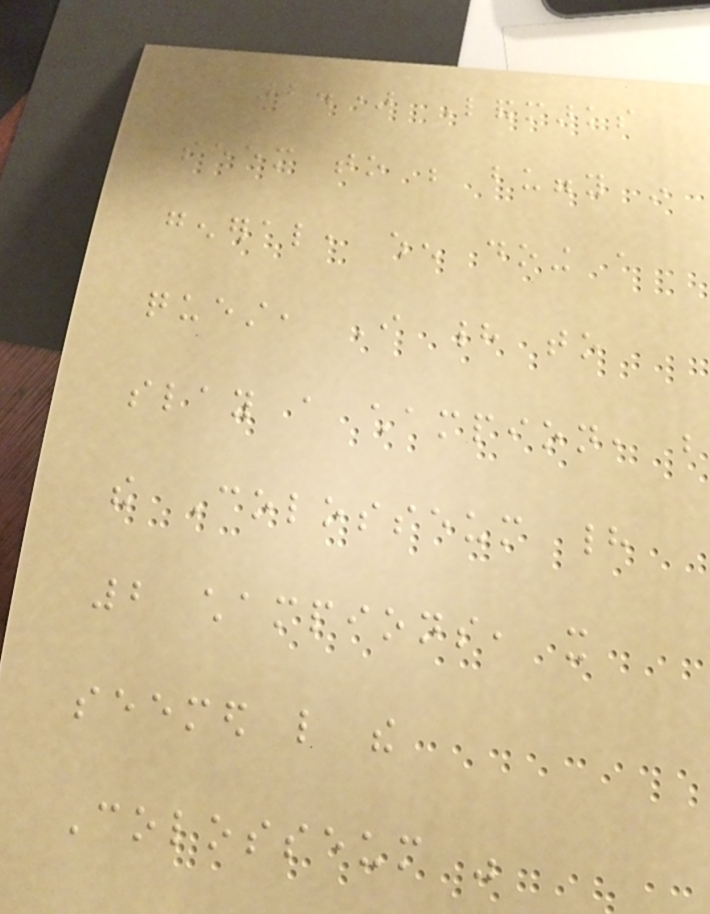2.) Landmarks
seem to be buggy in
general, when doing a
quest, I had to
slay a champion, but
the Colosseum had
2 champions, it
seemed like the
Colosseum was
